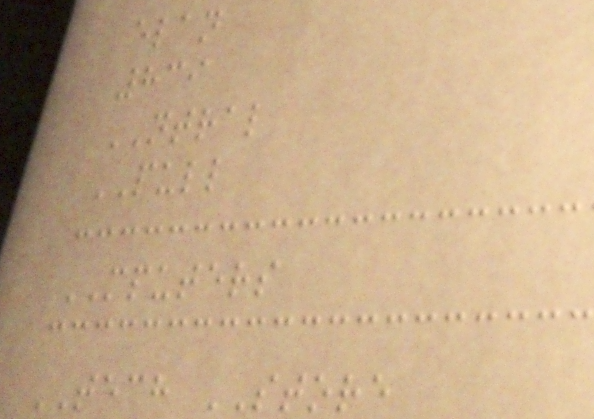elan
839
NTRAL
PULL
MPUTERS
TECH STORE
